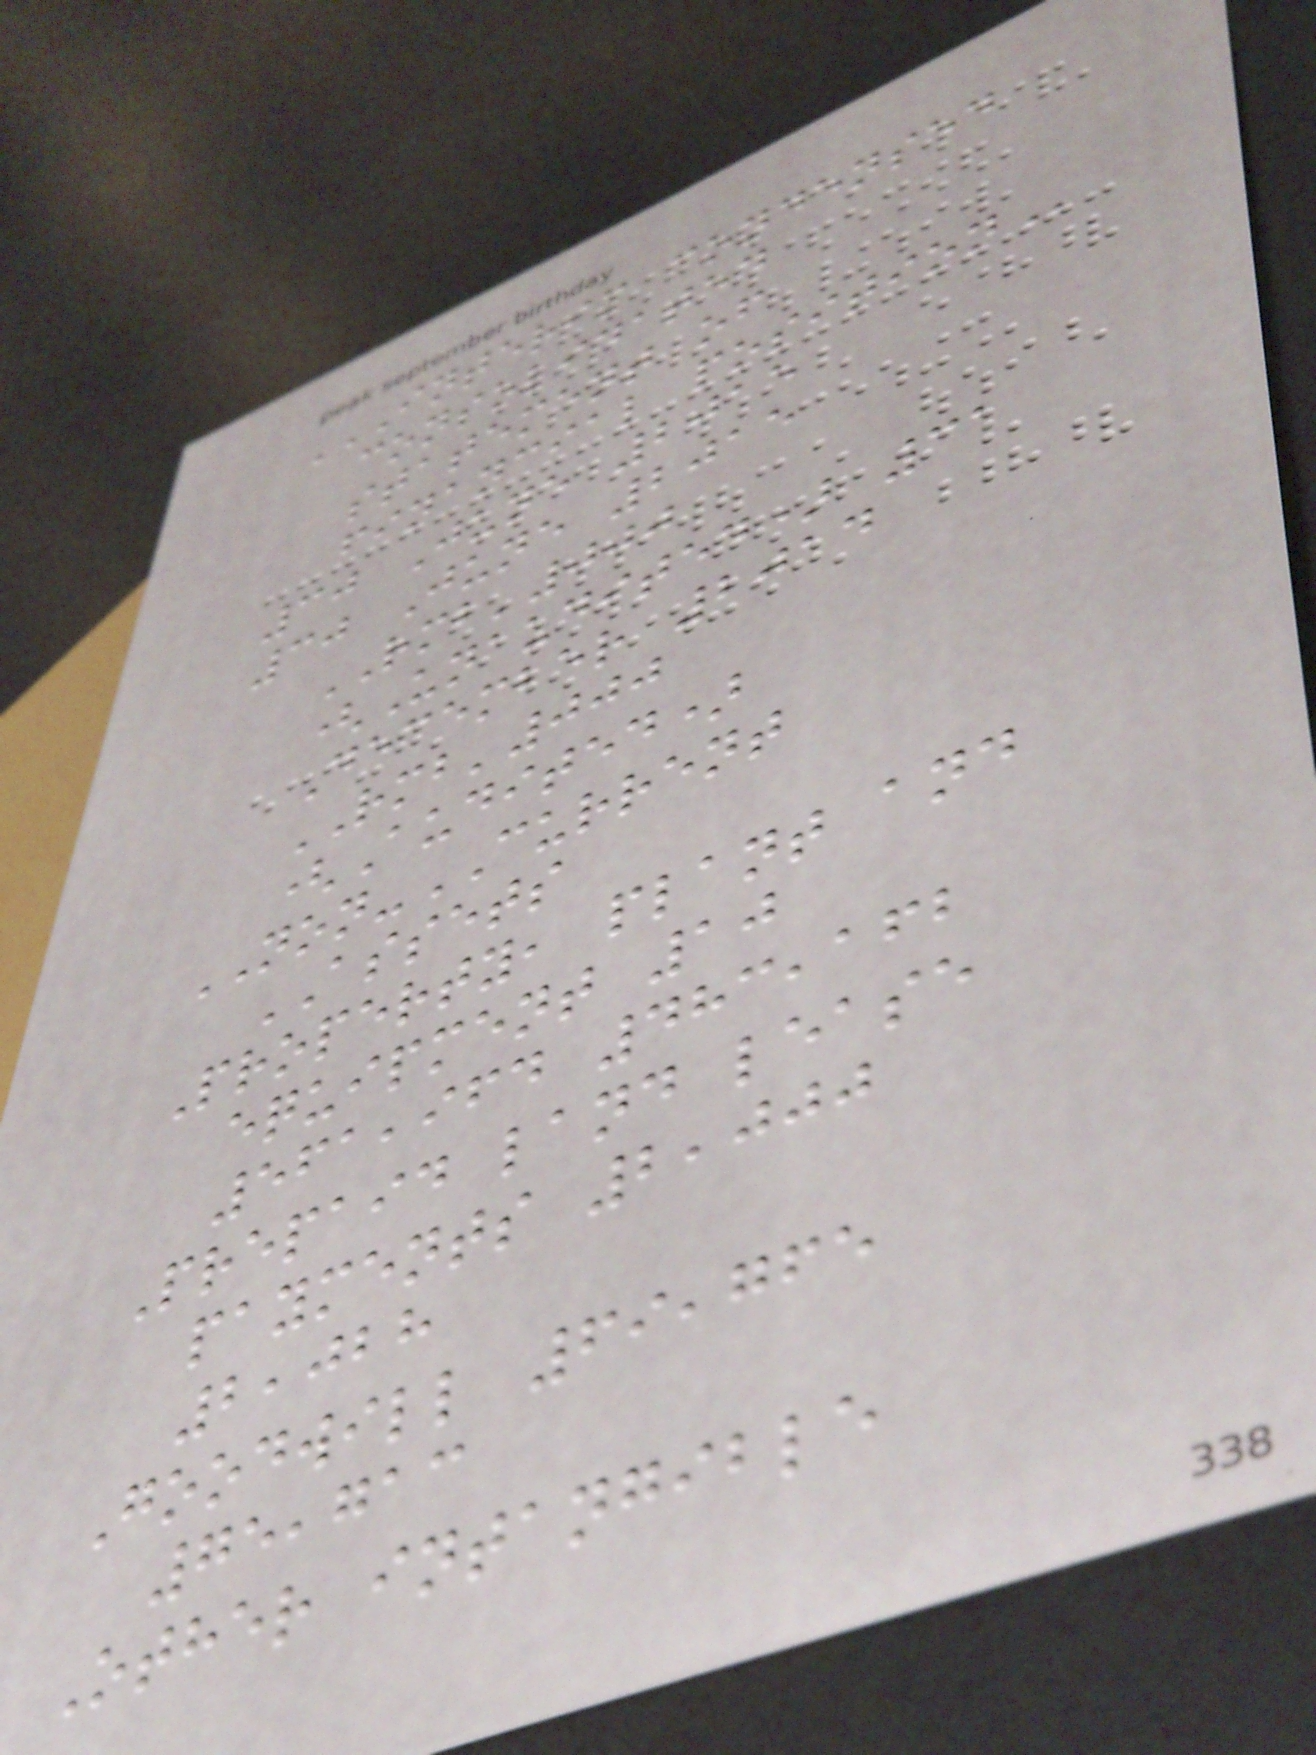INTERIM CONDENSED
CONSOLIDATED
STATEMENT OF
FINANCIAL POSITION
30 June 2015
30 June 2015
RMB'000
(Unaudited) 31
December 2014
RMB'000
(Audited)
NON-CURRENT
ASSETS
Property, plant and
equipment 10
561,964 483,162
Prepaid land lease
payments 2,000
2,028
Goodwill 69,765
75,713
Other intangible
